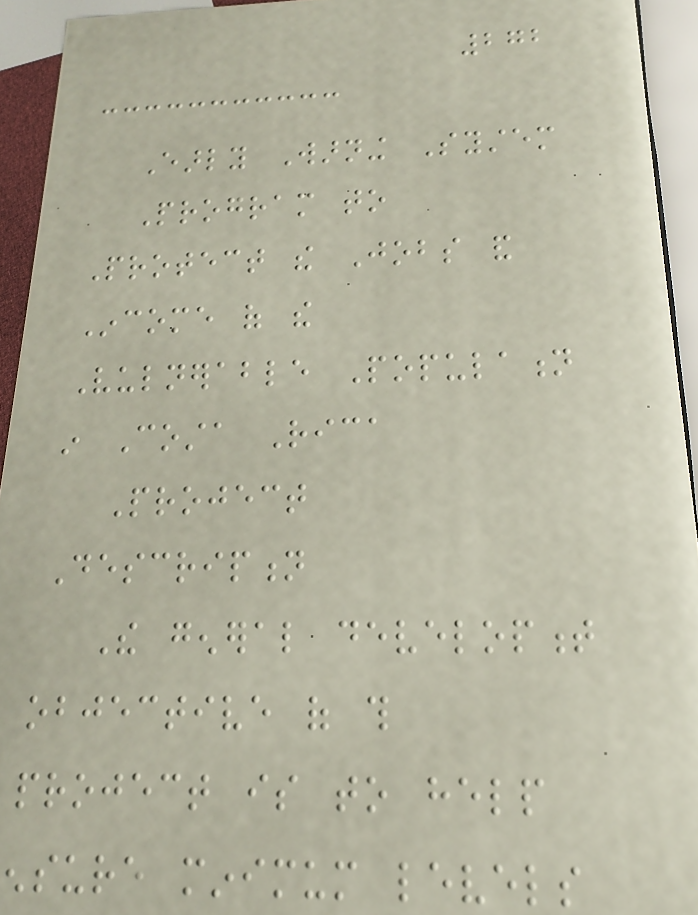272
Early Warning System
Program to
Protect the Jobs and
Income of the
Vulnerable Population
in Costa Rica
Project
Description
The general development
objective of this
project is to help
ensure minimum levels
